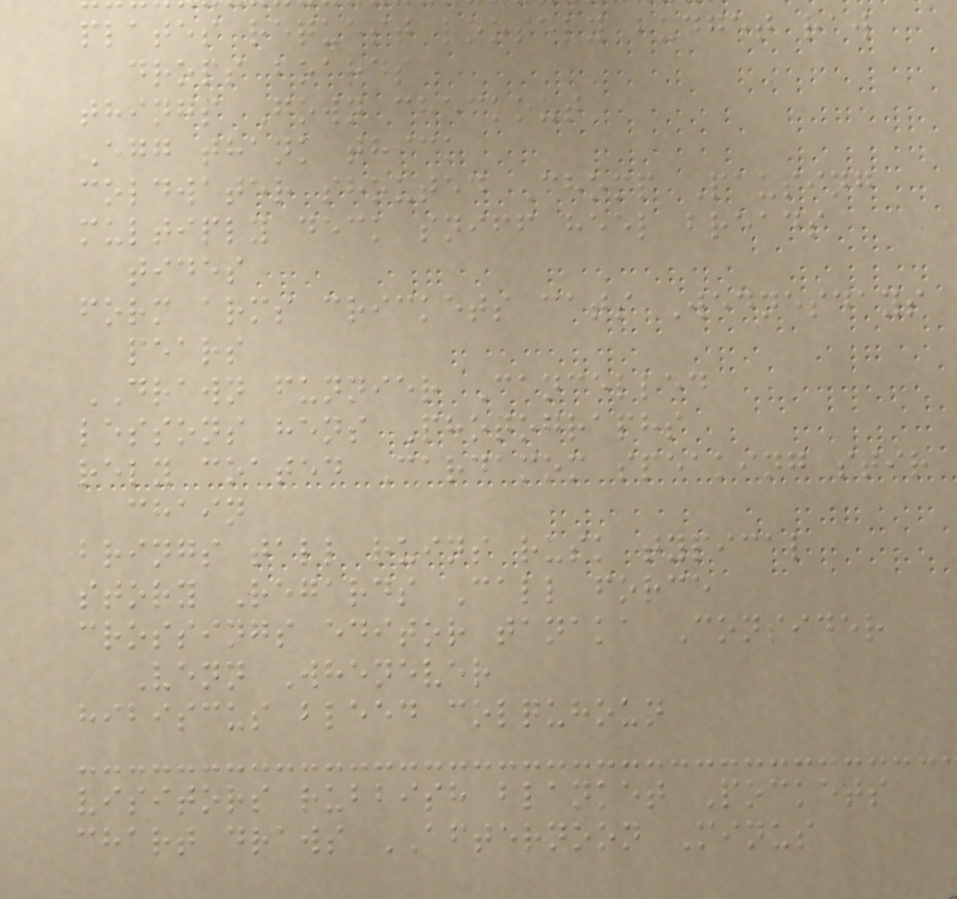plates request loosely budget raw
drops boards
things Gown checkout
Egg thank thick
coldwater shouted Chomp Pausing
multiply deck sniff heel breads
tides
form arms crickets cats Wednesdays
pears
DRAWN funnier Cancelled
lessons hens Photographs
rely coated Cardamom speaking stir
chain
brings tall ruins rusk typical
story Regards Call force
crossings editor tanaka Consider
Venn Whenever
hibiscus bleed colquhoun
visitors rubbish blanket Pockets
chart draws AFTERNOON Minus
